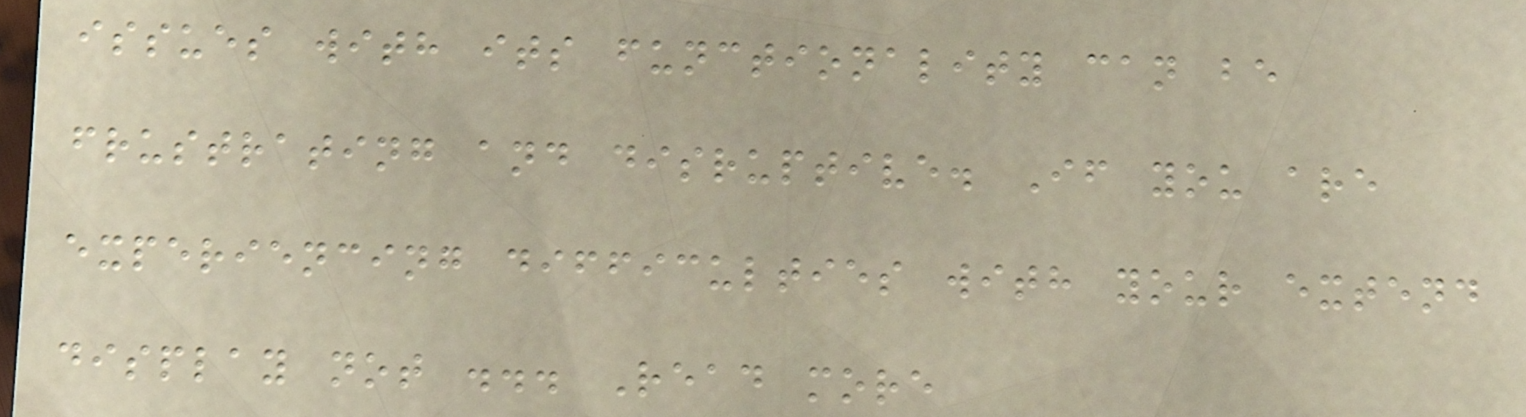issues with its functionality can be
frustrating and disruptive. If you are
experiencing difficulties with your extend
display not ... Read more
